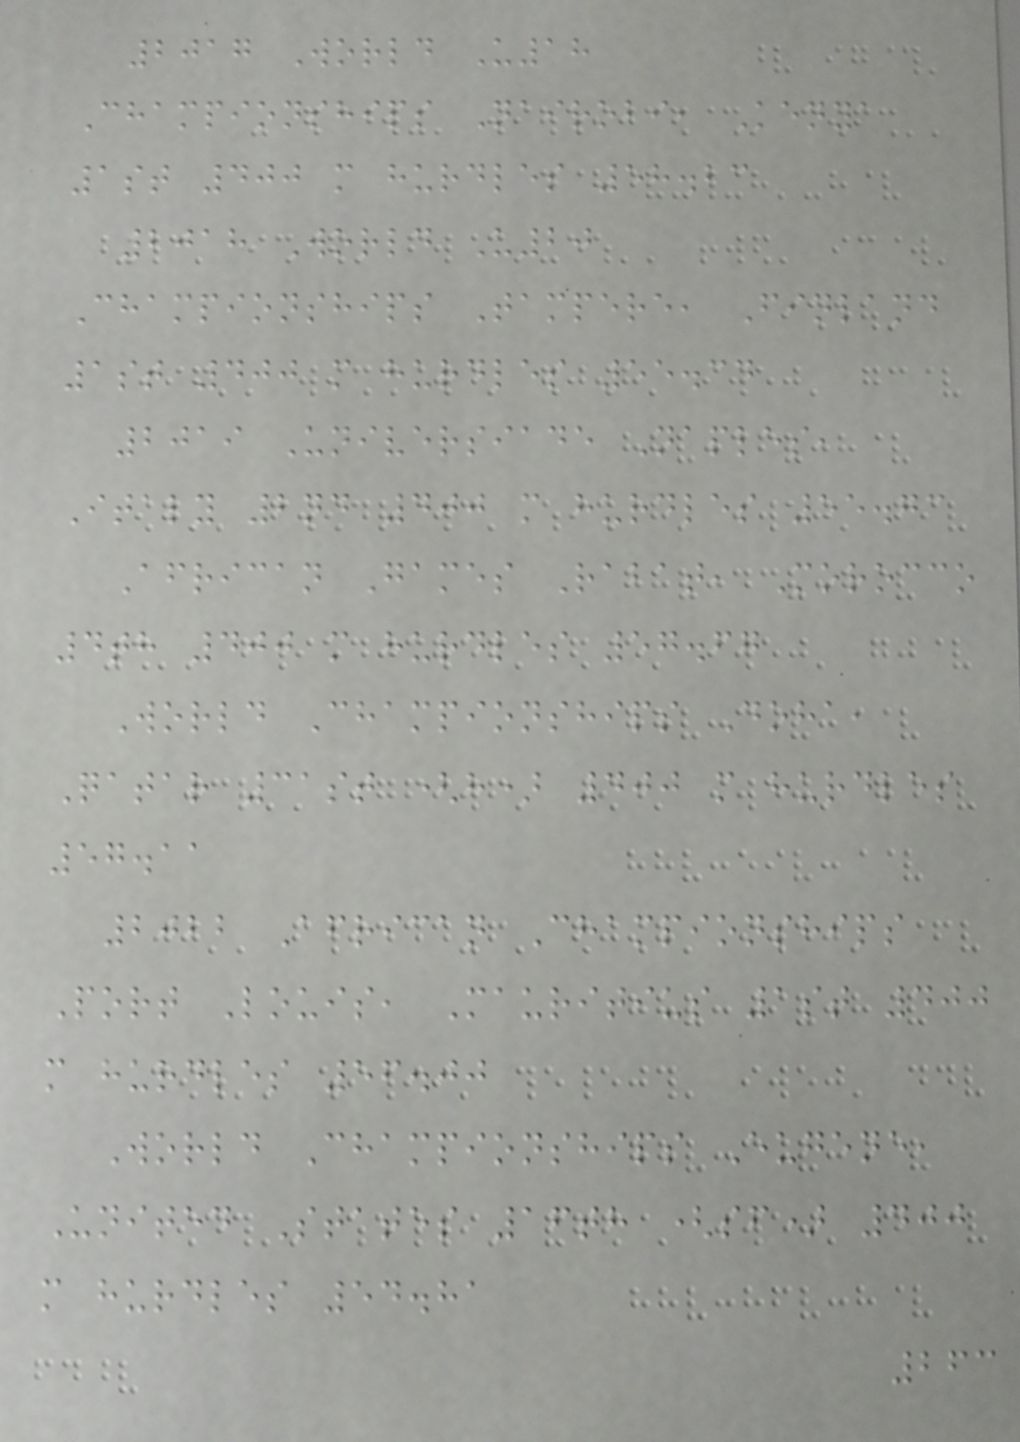2017 World U18
Championships Nairobi, Kenya
1st 400 m hurdles 58.23
2018 World U20
Championships Tampere, Finland
1st 400 m hurdles 55.34
2019 Universiade Naples,
Italy 2nd 400 m hurdles 55.73
African Games Rabat, Morocco
4th 400 m hurdles 57.67
World Championships Doha,
Qatar 31st (h) 400 m hurdles
57.11
2022 African Championships
Port Louis, Mauritius 1st 400
m hurdles 56.00
World Championships Eugene,
United States 16th (sf) 400
m hurdles 54.81
263
